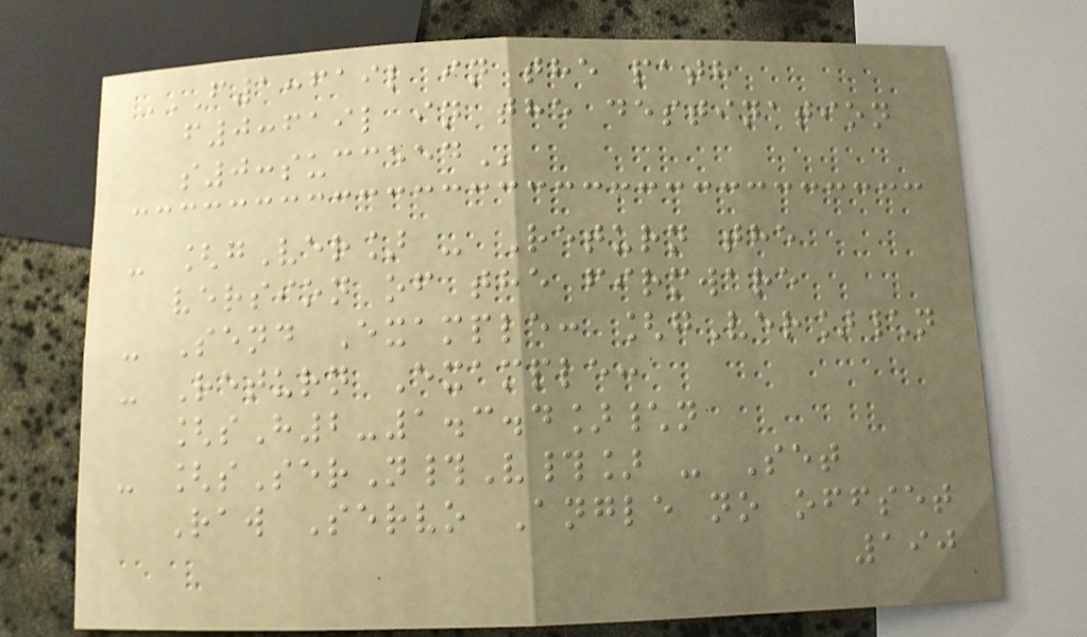F1:FAIL IN THE PATH
F0:FAIL IN THE DESTINATION
S0:SUCCEED
- [gVer] - Return the
version of the firmware
- Send Example: [gVer]\n
- Return Example:
[sH2-1.3.4]\n
- [sSerN#V#] - Set
Raw Servo Angle no offset
190
